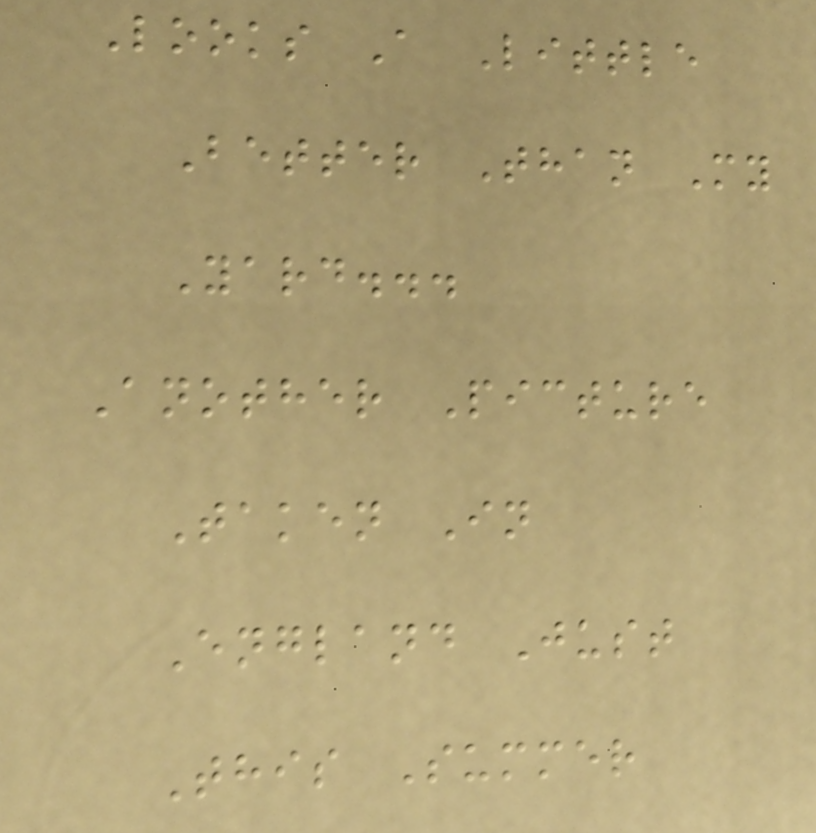Looks A Little
Better Than My
Yard...
Another Picture
Taken In
England Just
This Summer
